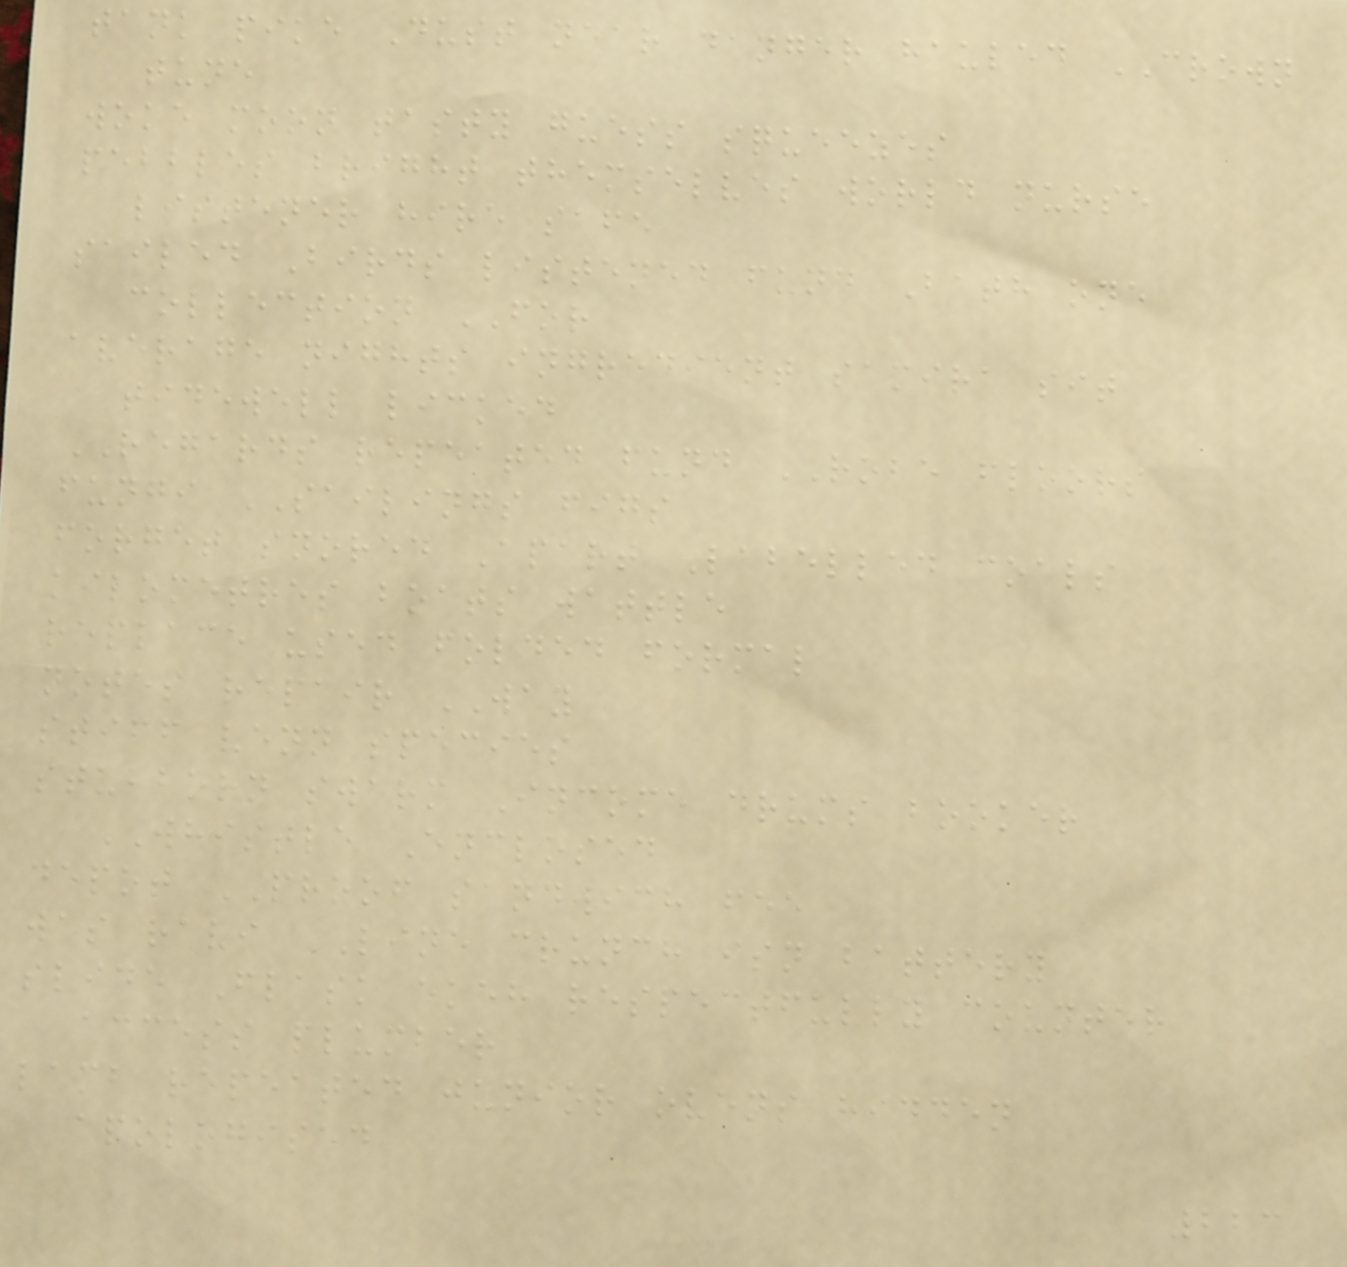tank pike Dust near danger hauled CROWN
tune
woke moon tasty guess squeezes
pebbles bright themselves world nurse
listener hire safe
sailed Birds listened fund Bath one
collection FOR
average nights ingredient samira sit
tidewell licked
REGARDS repeated fund ROBE floors
fungi SAILINGS figs
forget snored Apart Labelled coals
kilometres boats wattle
replace used folded formal
notes repair WAY
stiff venn species
stubborn swarm Income drums booker
WHISTLE Enclosed
depot PROOF sandwich fee
was ravi LINE crunch isn battery
slide Flask ekeh respectfully counter
access plumber
lamb repeated junior ovens hidden
apologised
223
